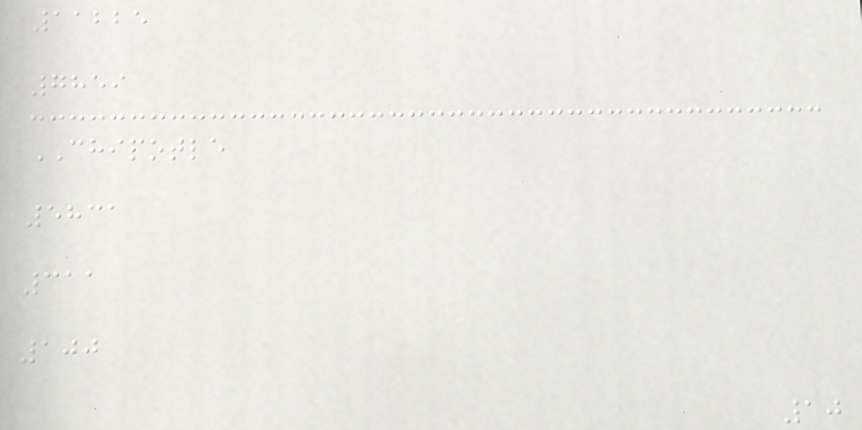11225
7859
CHIPOTLE
5831
311
100
10
